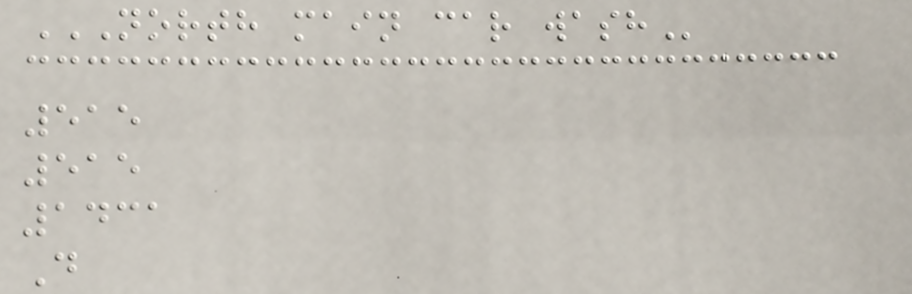NORTH MAIN CAR WASH
515
515
1431
D
